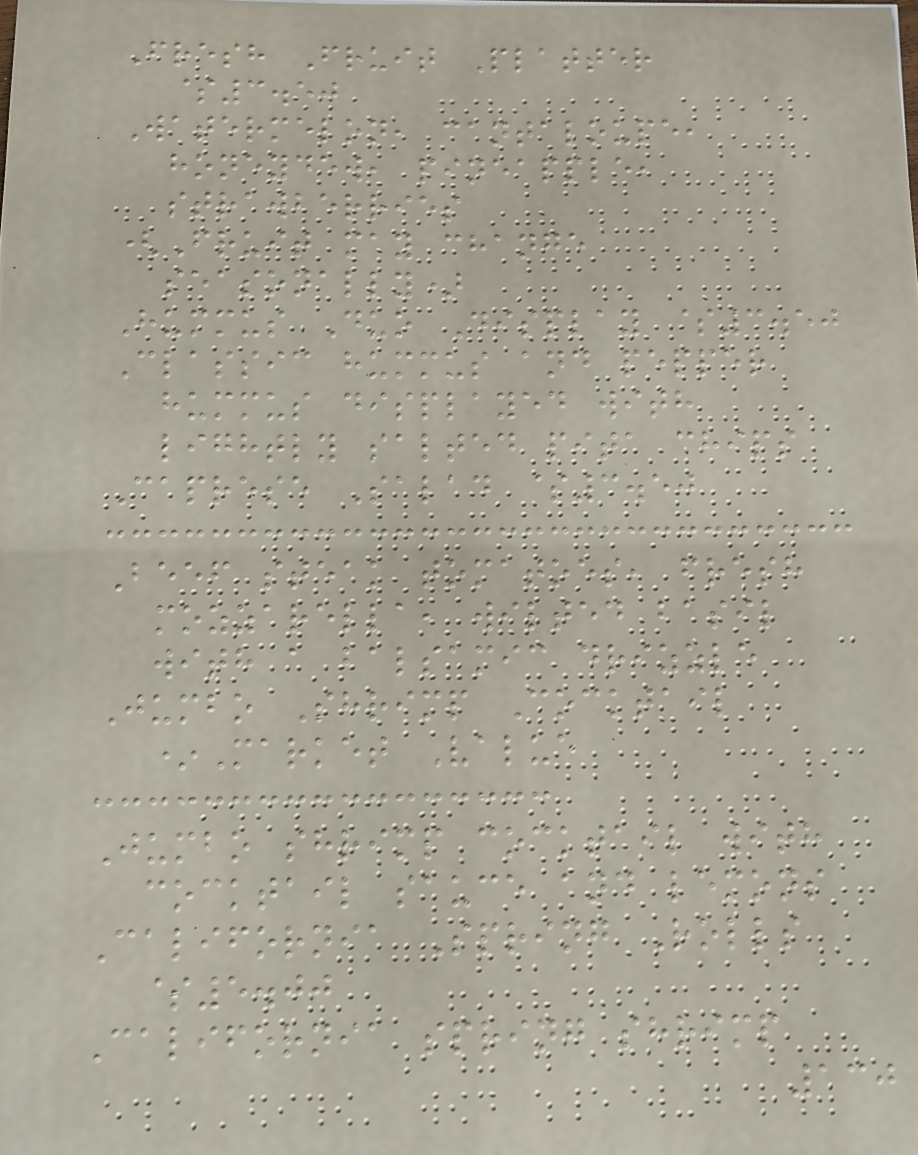Fresh Fruit Platter
$3.50
Watermelon, cantaloupe,
honeydew, pineapple,
strawberries
(Fruit may change
seasonally)
Hummus Duo Display $3.50
Classic hummus and pepper
hummus displayed with
lightly salted pita chips
Caprese Salad $3.50
Beef steak tomatoes, fresh
mozzarella, wilted basil
with a balsamic drizzle
Jumbo Shrimp Cocktail
*Market Value
Jumbo shrimp cocktail with
cocktail sauce and lemons
California Spring Rolls
$5.00
California spring shrimp
130
